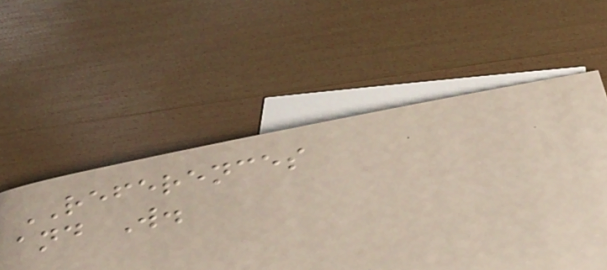REFERENCES
and W.
